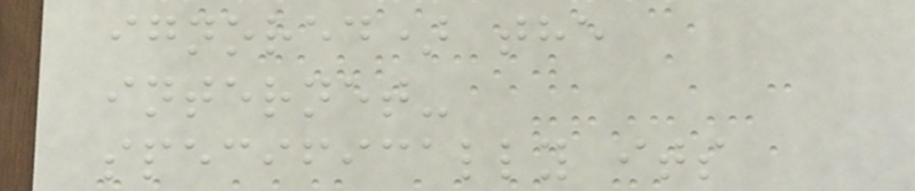ignored) the
internet-
specifically its
